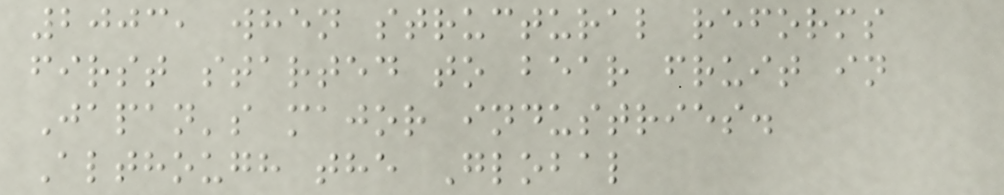2003, when structural reforms
first started to bear fruit in
Japan's major industries.
Although the Global
